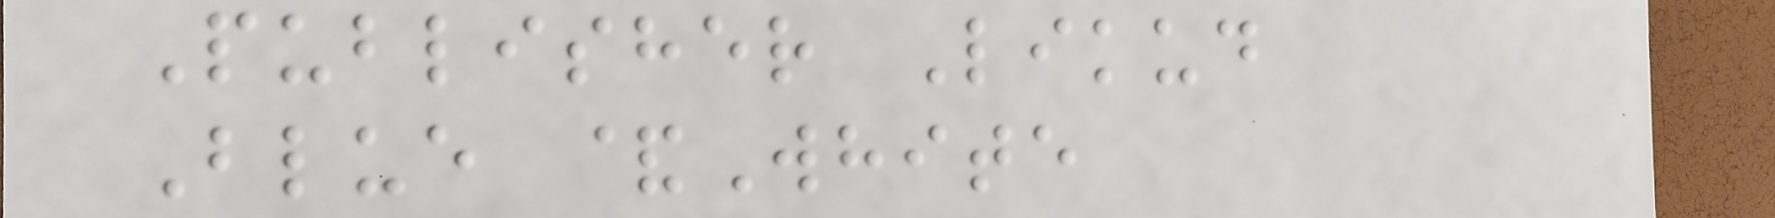Publisher Likud
Blue &White
